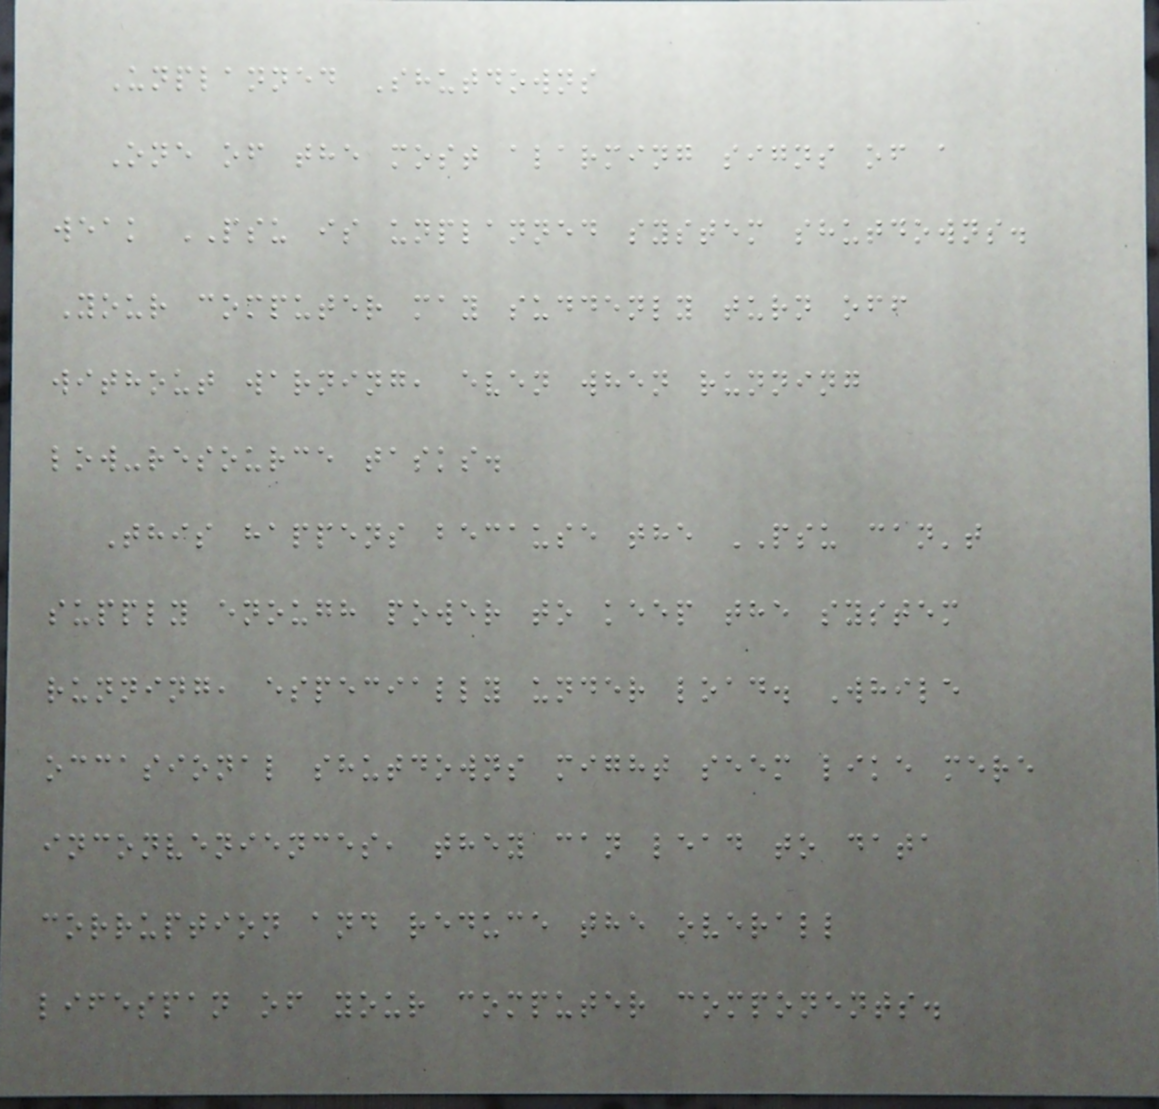Unplanned Shutdowns
One of the most alarming signs of a
weak PSU is unplanned system shutdowns.
Your computer may suddenly turn off
without warning, even when running
low-resource tasks.
This happens because the PSU can't
supply enough power to keep the system
running, especially under load. While
occasional shutdowns might seem like mere
inconveniences, they can lead to data
corruption and reduce the overall
lifespan of your computer components.
